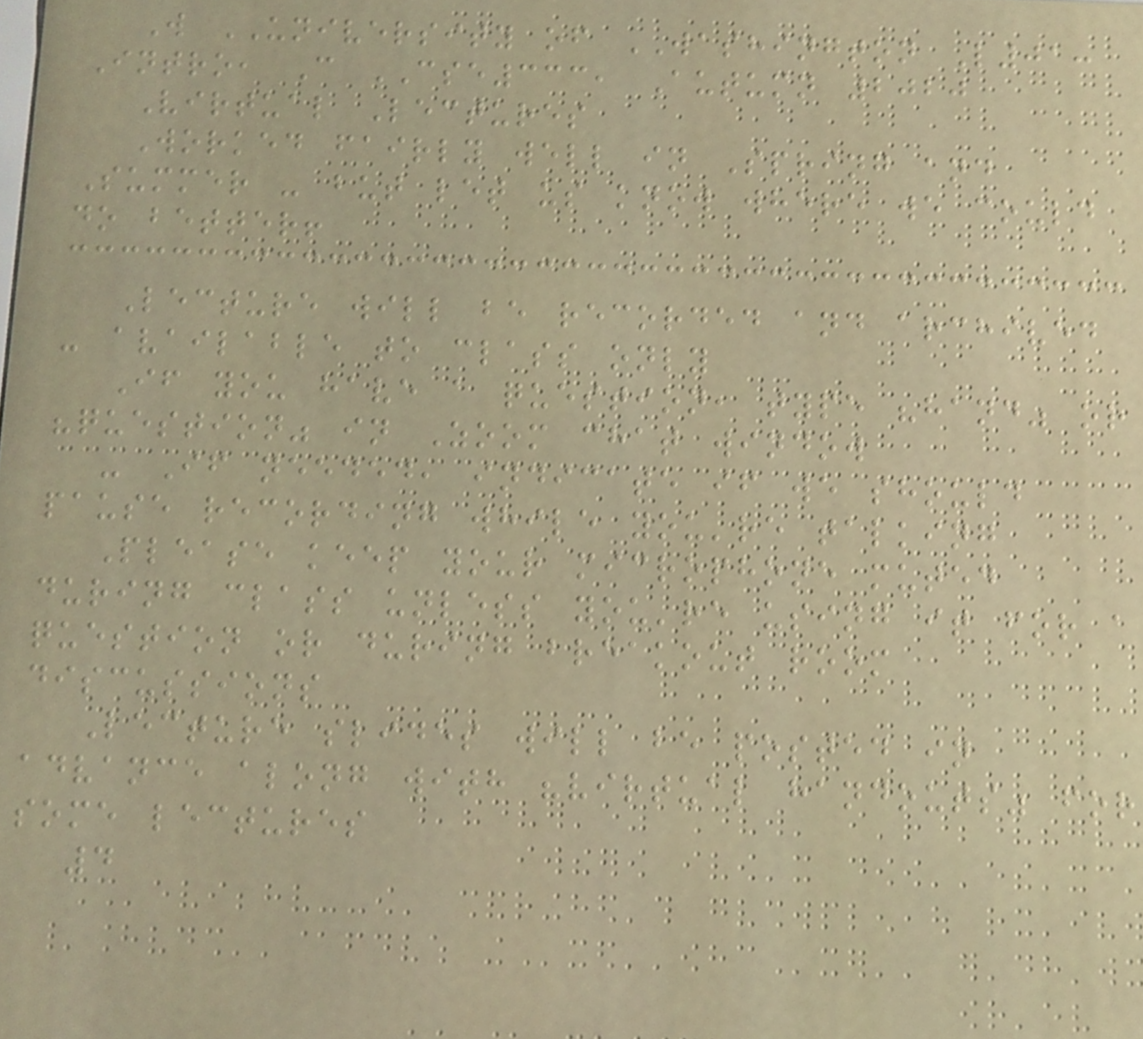W UNIVERSITY of WASHINGTON L01:
Intro, C CSE333, Autumn 2020
Virtual Lectures
Worked fairly well in Spring and
Summer - but let us know where we could
do better!
Lecture will be recorded and archived
- available to class only
If you have a question, type "hand" or
"question" in Zoom chat window
- If needed, indicate if we should
pause recording while you're talking
Please keep your microphone muted
during class unless you're using it for a
question or during breakout room
discussions
Lecture slides will be posted in
advance along with "virtual handouts" for
some lectures
4
